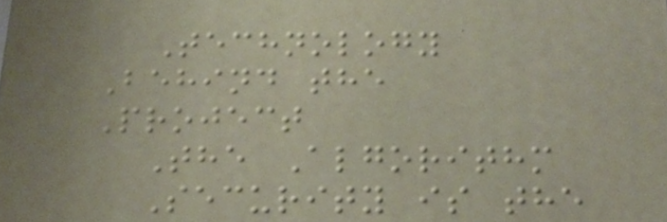Technology
Behind the
Project
The Algorithm
Security is the
